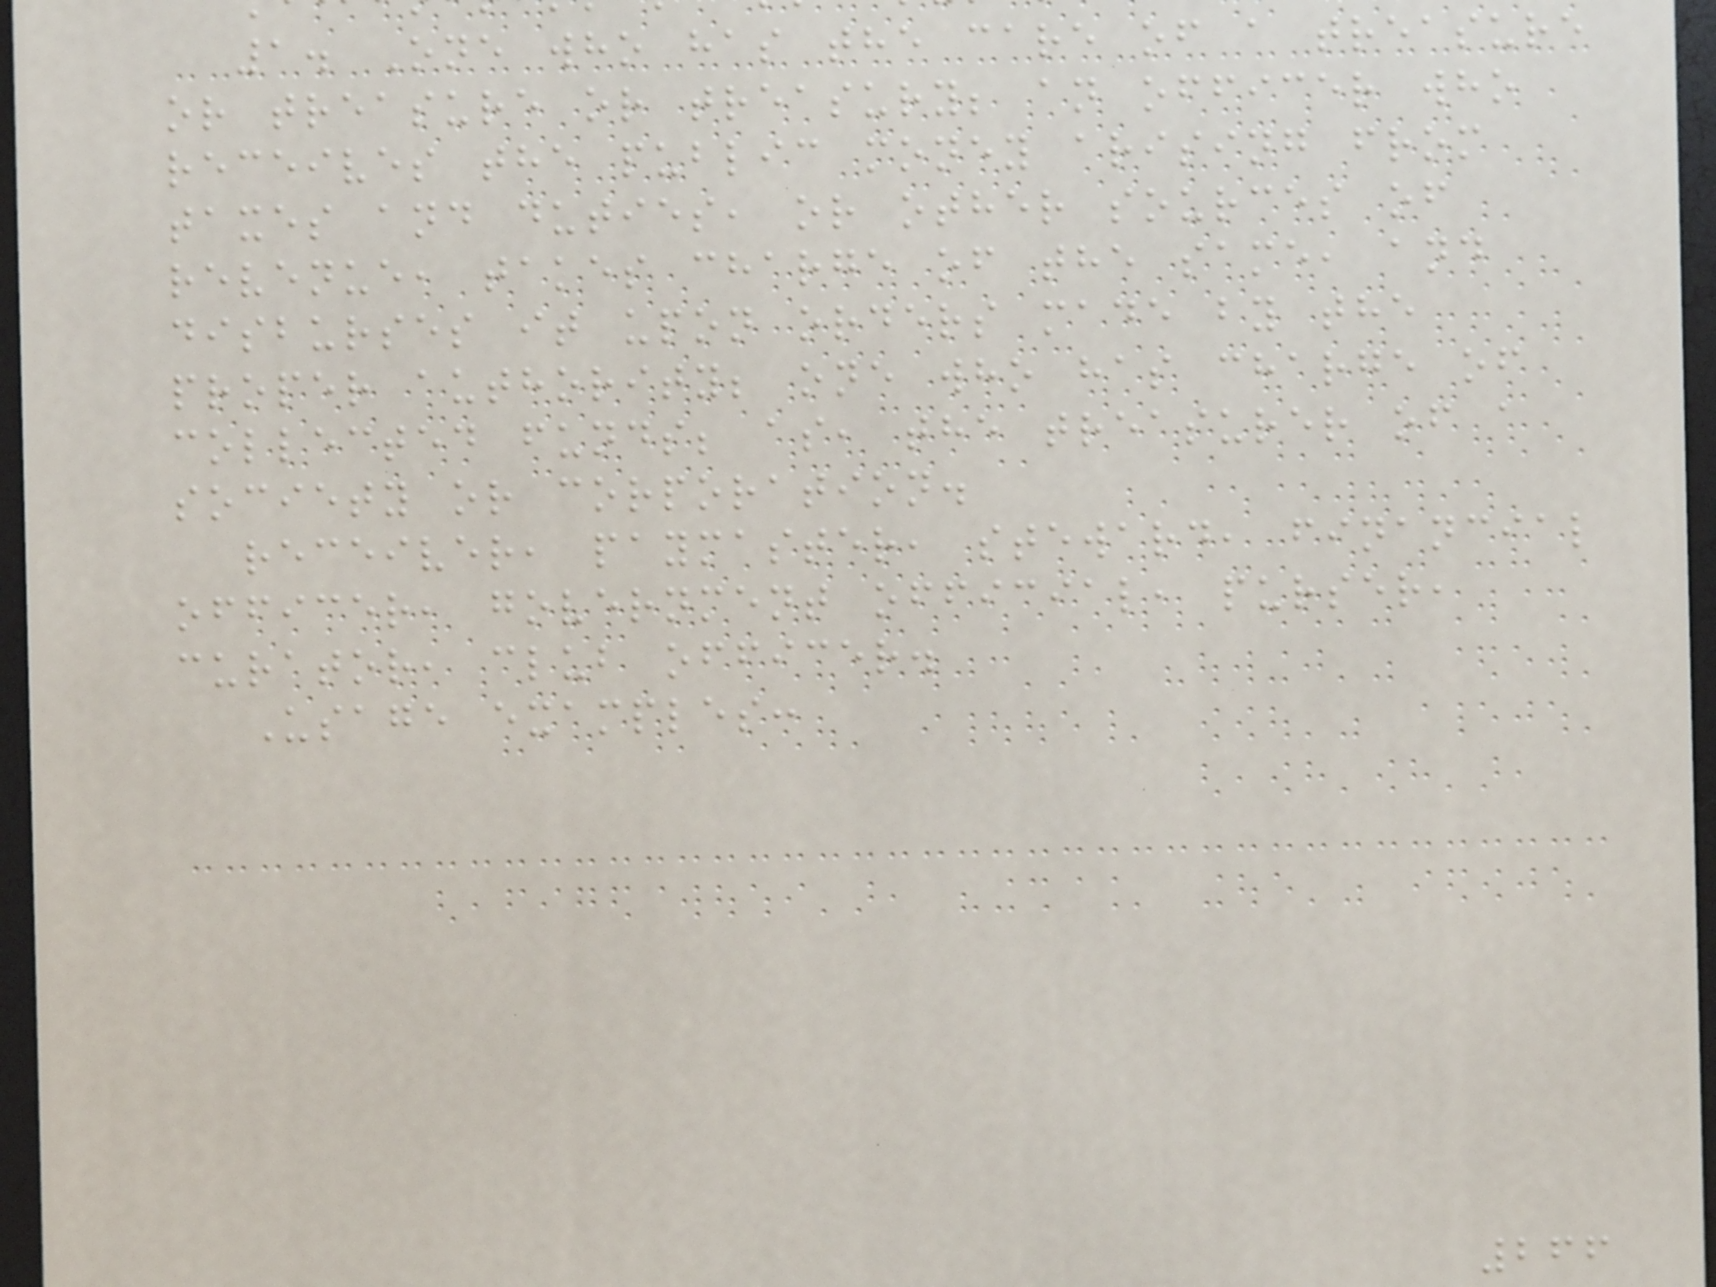1. One who has the care of a treasure
or treasure or treasury; an officer who
receives the public money arising from
taxes and duties, or other sources of
revenue, takes charge of the same, and
disburses it upon orders made by the
proper authority; one who has charge of
collected funds; as, the treasurer of a
society or corporation.
receiver, paymaster, steward, financial
officer, government official, purser,
curator, club officer.
Usage examples:
266
